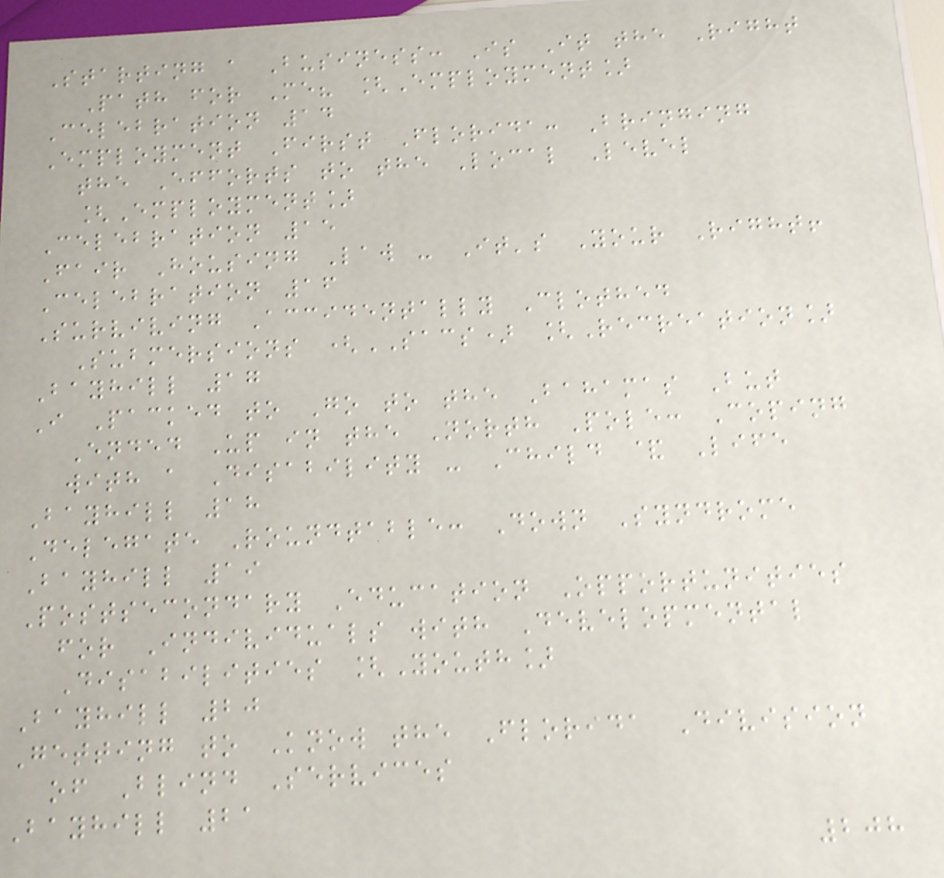Starting a Business: Is It the Right
Path for Me? [Employment]
Celebration 14
Employment First Florida: Bringing
the Efforts to the Local Level
[Employment]
Celebration 15
Fair Housing Law - It's Your Right!
Celebration 16
Surviving Accidentally Clothed
Submersions (SACS) [Recreation]
Bayhill 17
I Packed to Go to the Bahamas But
Ended Up in the North Pole: Coping
with a Disability - Child & Life
Bayhill 18
Delegate Roundtable: Down Syndrome
Bayhill 19
Postsecondary Education Opportunities
for Individuals with Developmental
Disabilities [Youth]
Bayhill 20
Getting to Know the Florida Division
of Blind Services
Bayhill 21
208
